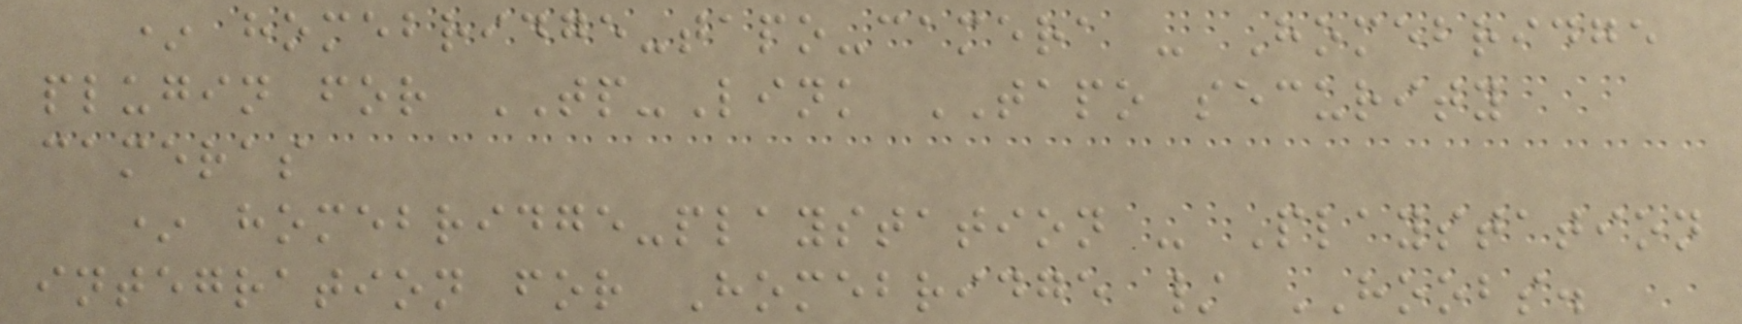* homebridge-tapo-camera - Homebridge
plugin for TP-Link TAPO security
cameras
* homebridge-playstation - Playstation
integration for Homebridge / HOOBS.
